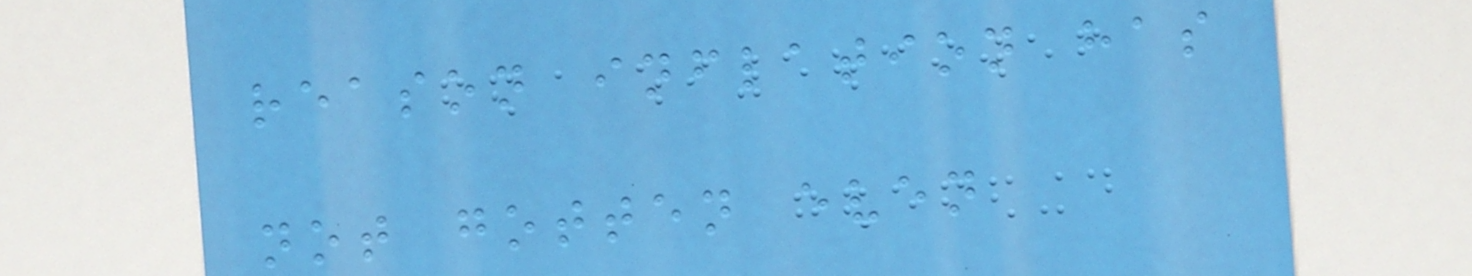reason inflation has
not gotten even
